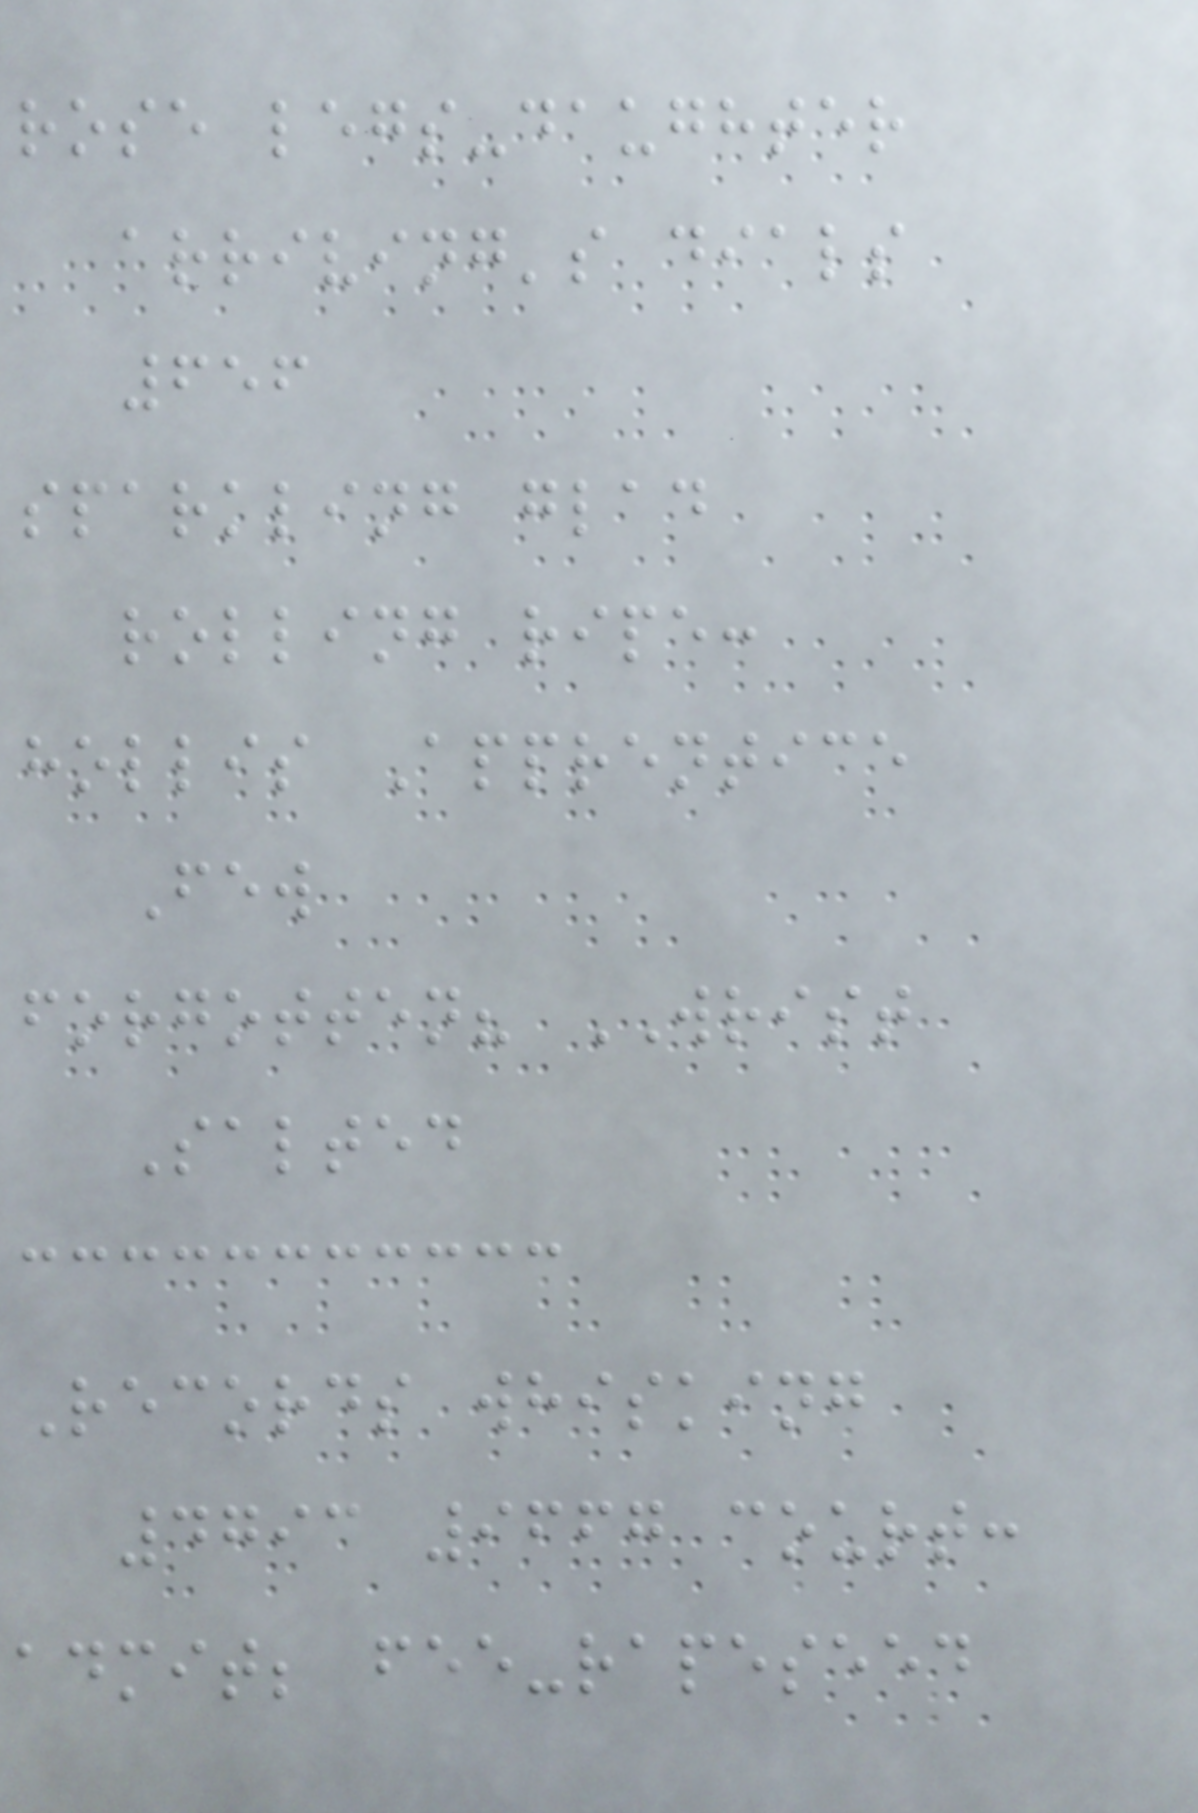rose legs-daughter
arriving's dials
656
sparkling glad
rolling ripe:
hollis Apprentice
Few
forgotten? WRIST
Salted
Records whisking
4793 9667 court:
admit; fee-rapeseed
